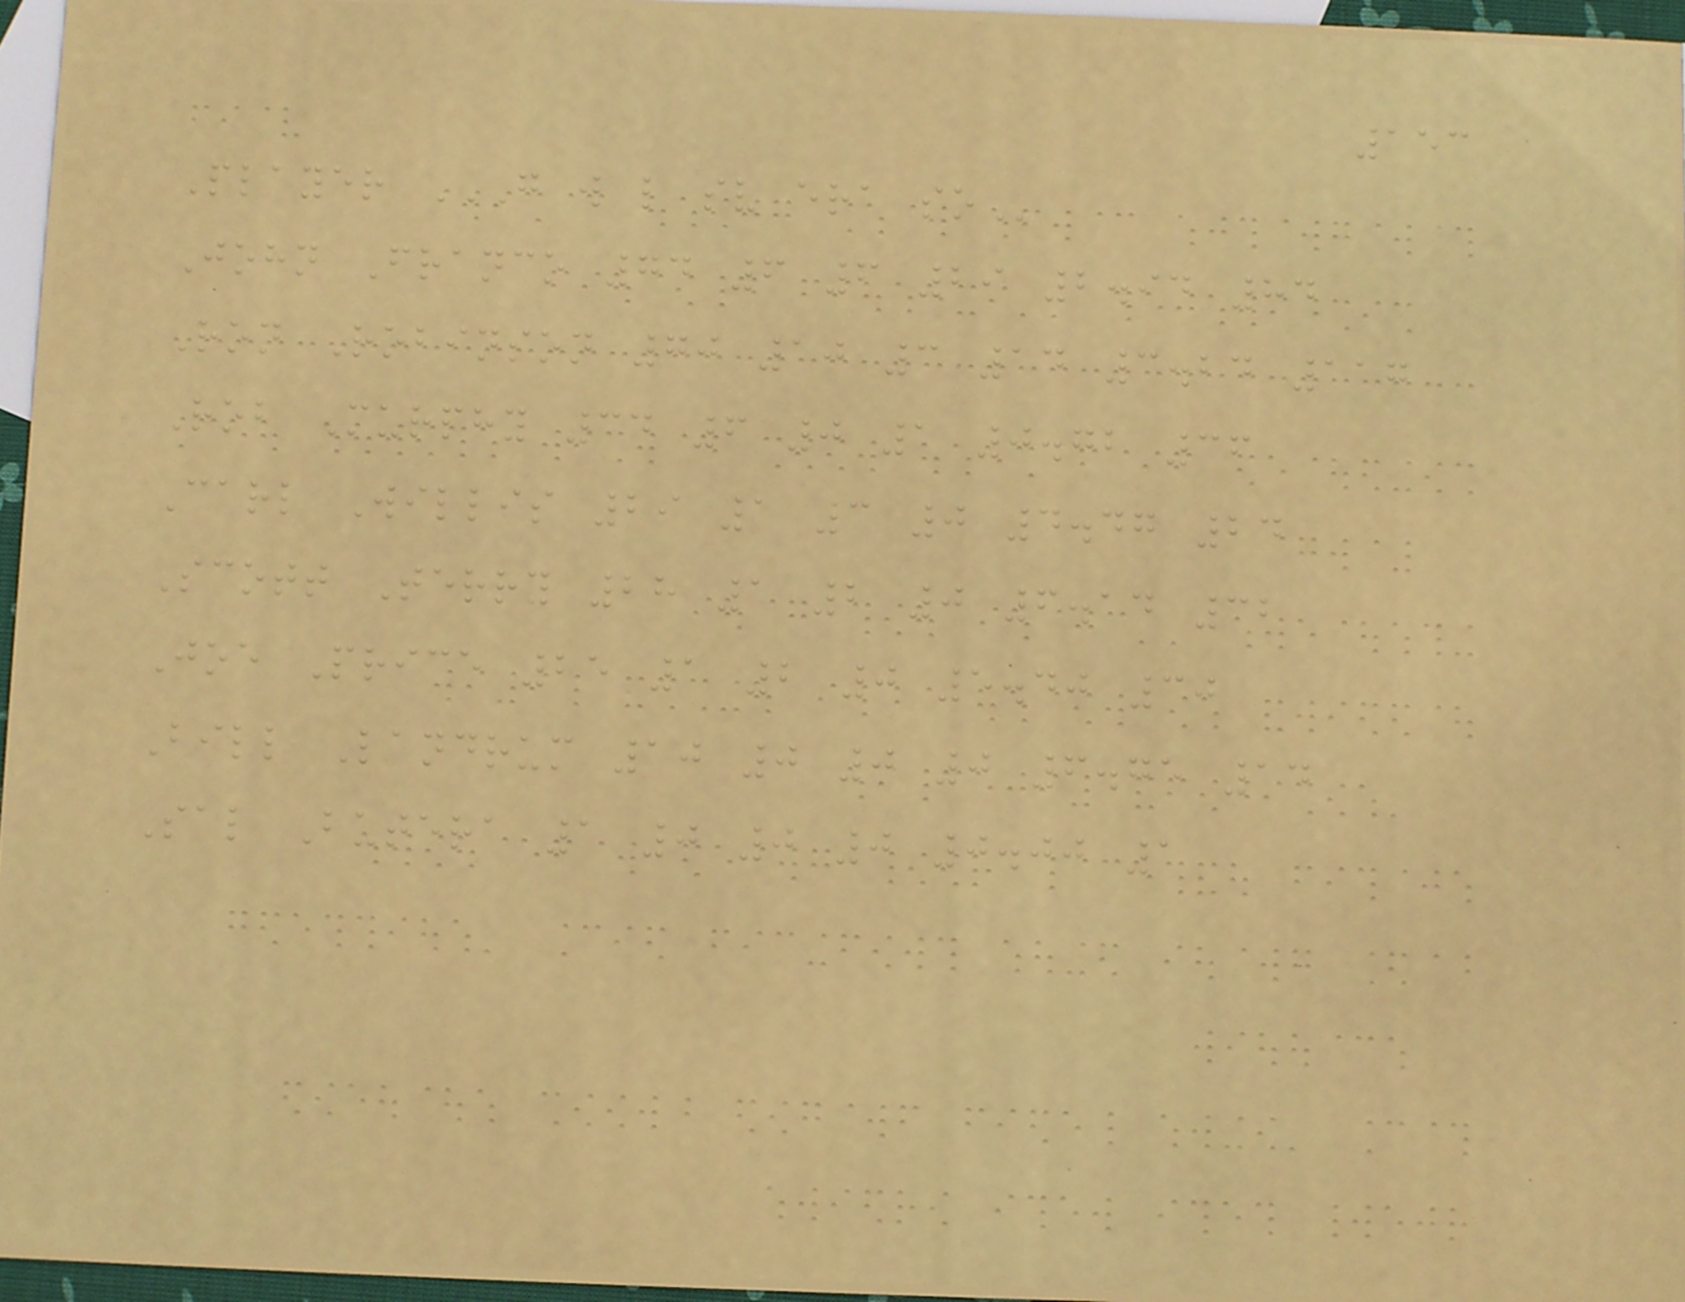153
Player G W L SV ERA SO
John Franco 74 6 6 29 2.94 84
Ron Robinson 70 10 3 14 3.24 117
Rob Murphy 34 6 0 1 0.72 36
Carl Willis 29 1 3 0 4.47 24
Scott Terry 28 1 2 0 6.14 32
Joe Price 25 1 2 0 5.40 30
Bill Landrum 10 0 0 0 6.75 14
Sal Butera 1 0 0 0 0.00 1
